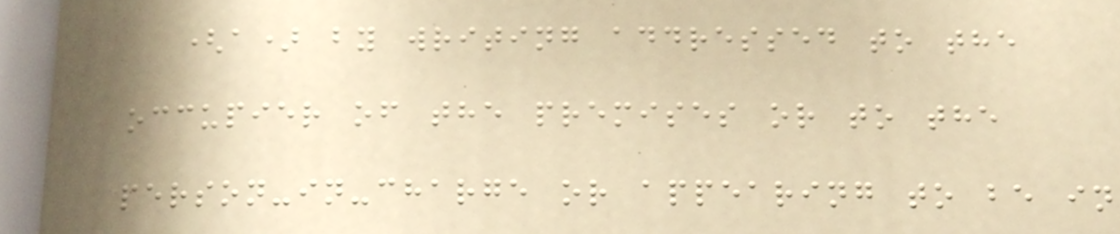(a) by writing addressed to the
occupier of the premises or to the
person-in-charge or appearing to be in
